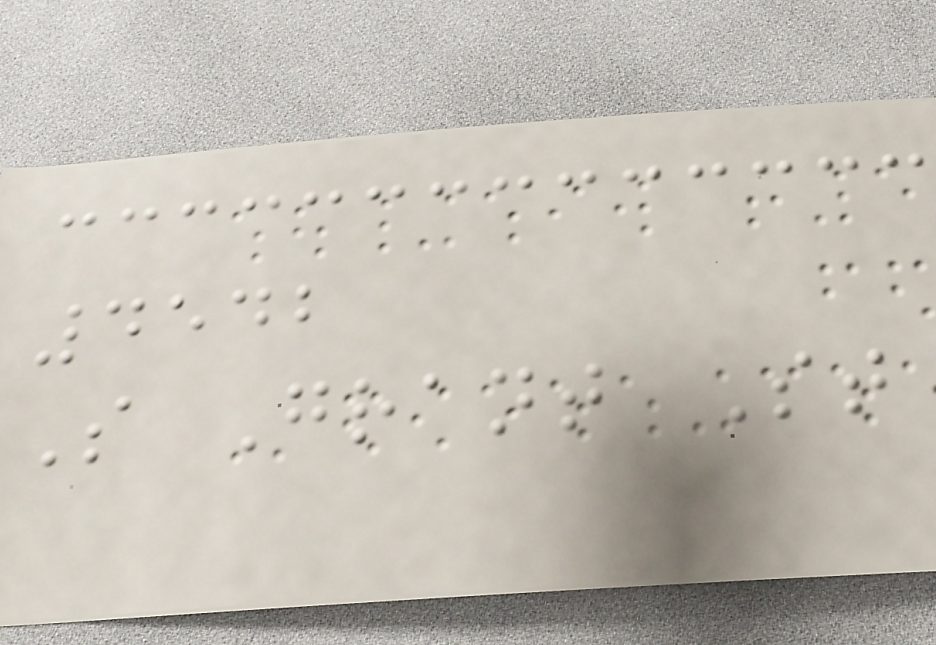4542
S Grant St
